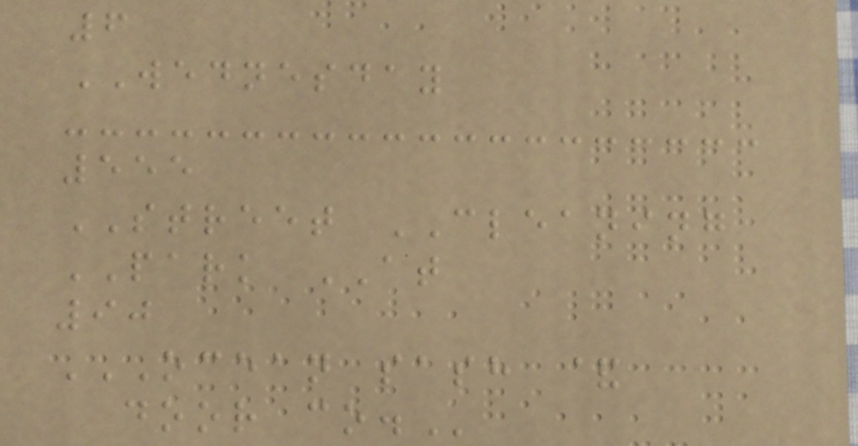6
WEDNESDAY
555
STREET CLEANING
PARK AT
90
OCEAN SASH &
DOOR CO.
